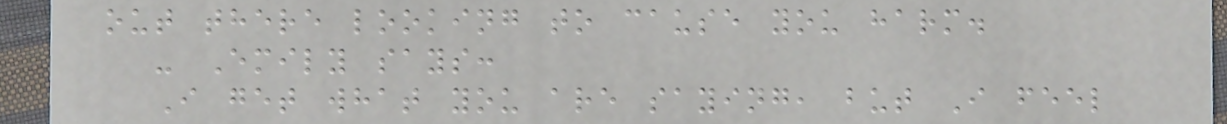out there looking to cause you harm.
- Emily says:
I get what you are saying, but I feel
